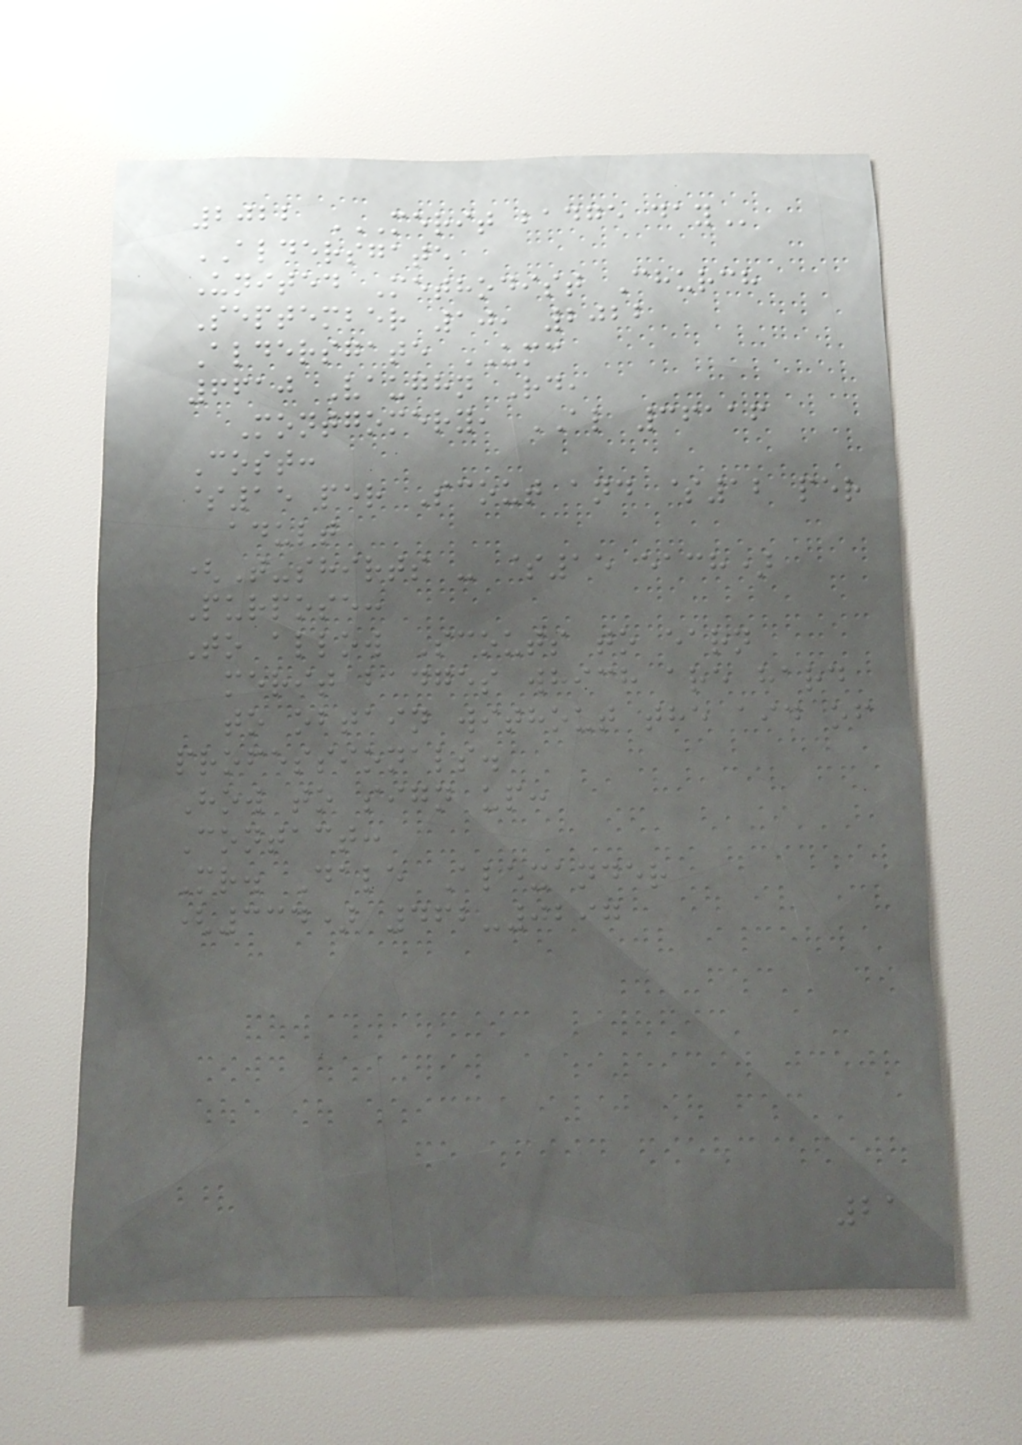2022 MERIT BADGE DAY
ALDERSGATE
United Methodist Church
September 10, 2022
Aldersgate UMC
6610 Vaughn Rd,
Montgomery, AL 36116
Cost:
$15 per Scout and $12 per
adult
(T-shirts - $15 each)
Purpose:
To allow Scouts to earn
merit badges which are hard
to obtain without the aid of
professionals.
How to sign up:
Contact:
Mr. Dale Alexander
(334) 462-0297
21
